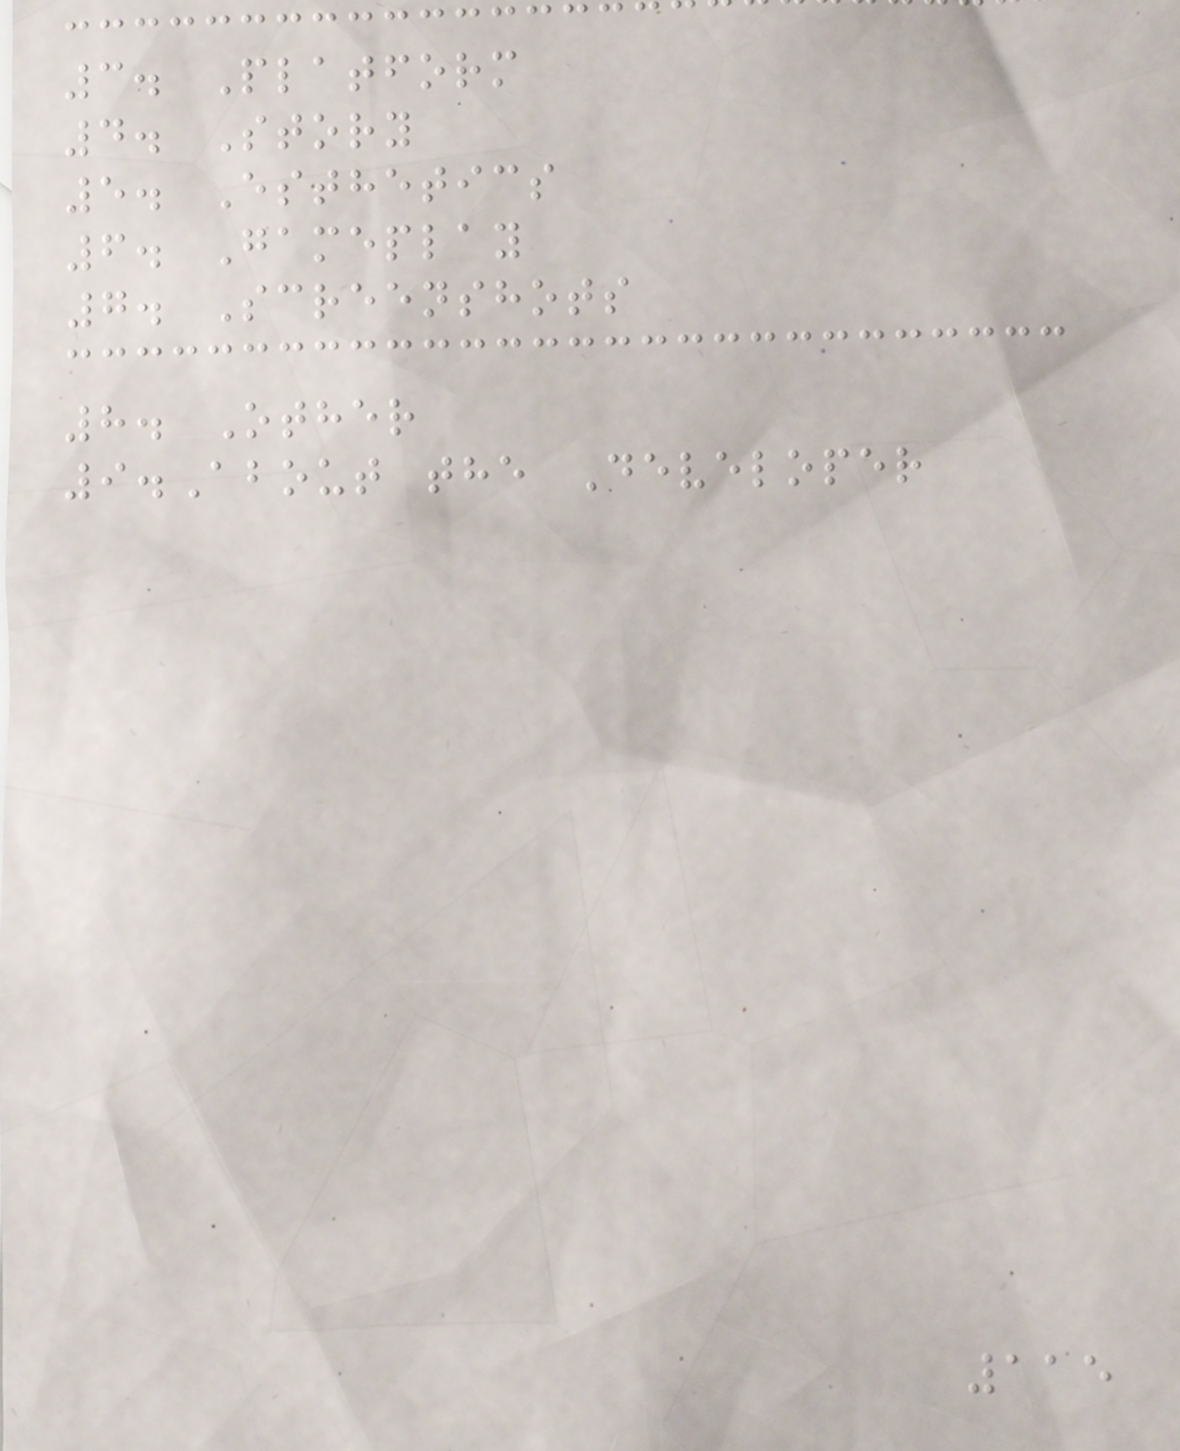3. Platform
4. Story
5. Esthetics
6. Gameplay
7. Screenshots
8. Other
9.About the Developer
115
